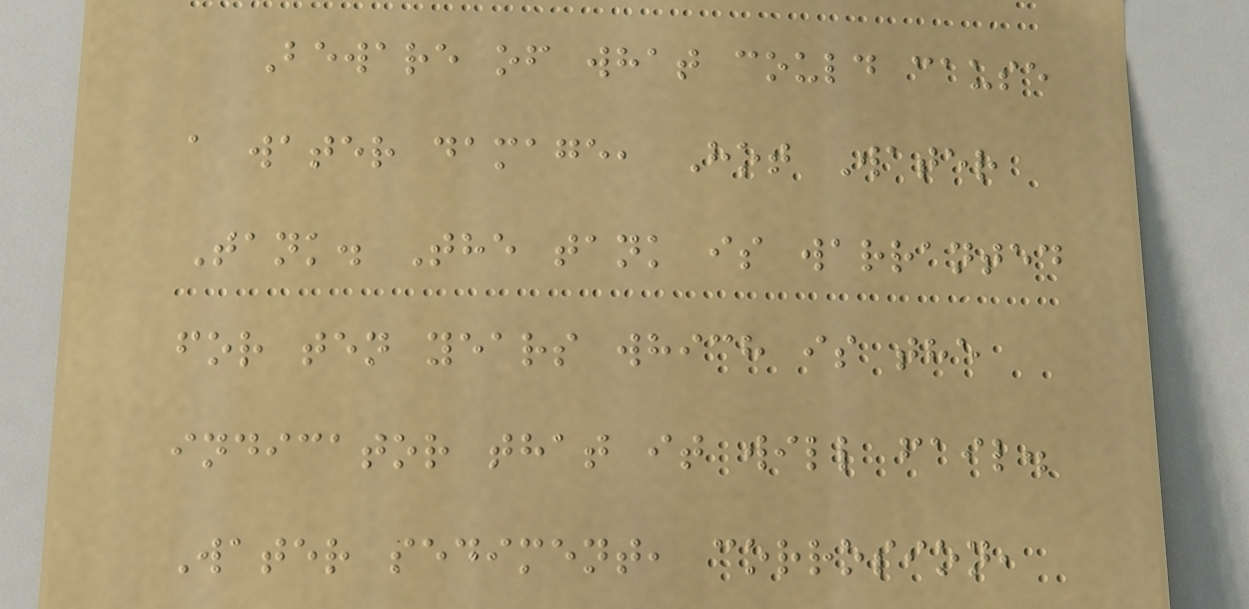Beware of what could cause
a water damage, Hot Water
Tank. The tank is warranted
for ten years which is the
indicator that it will fail.
Water sediment, corrosion,
